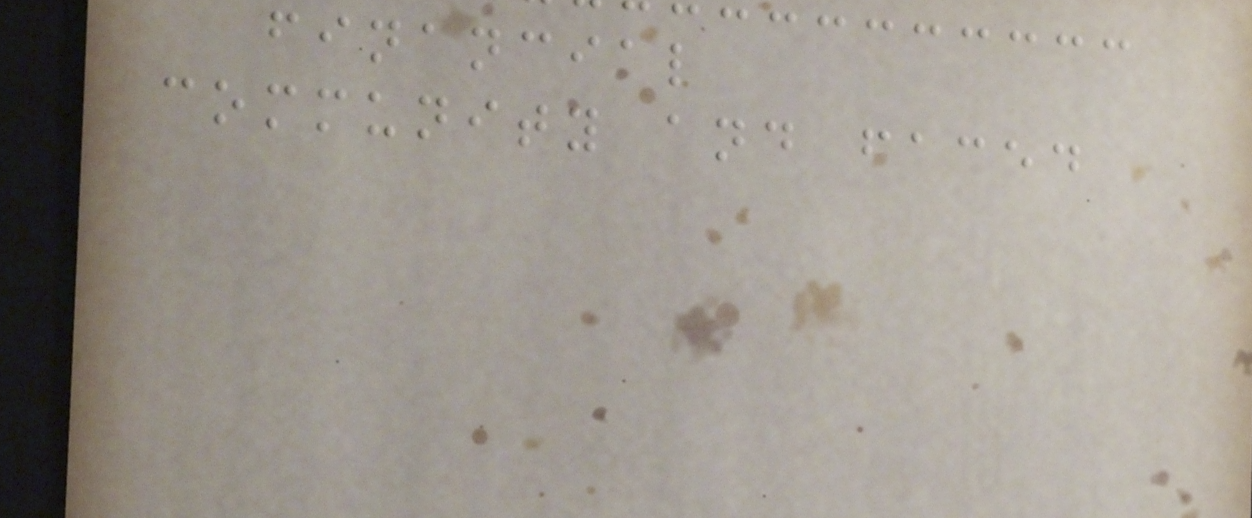financial
community and faced
